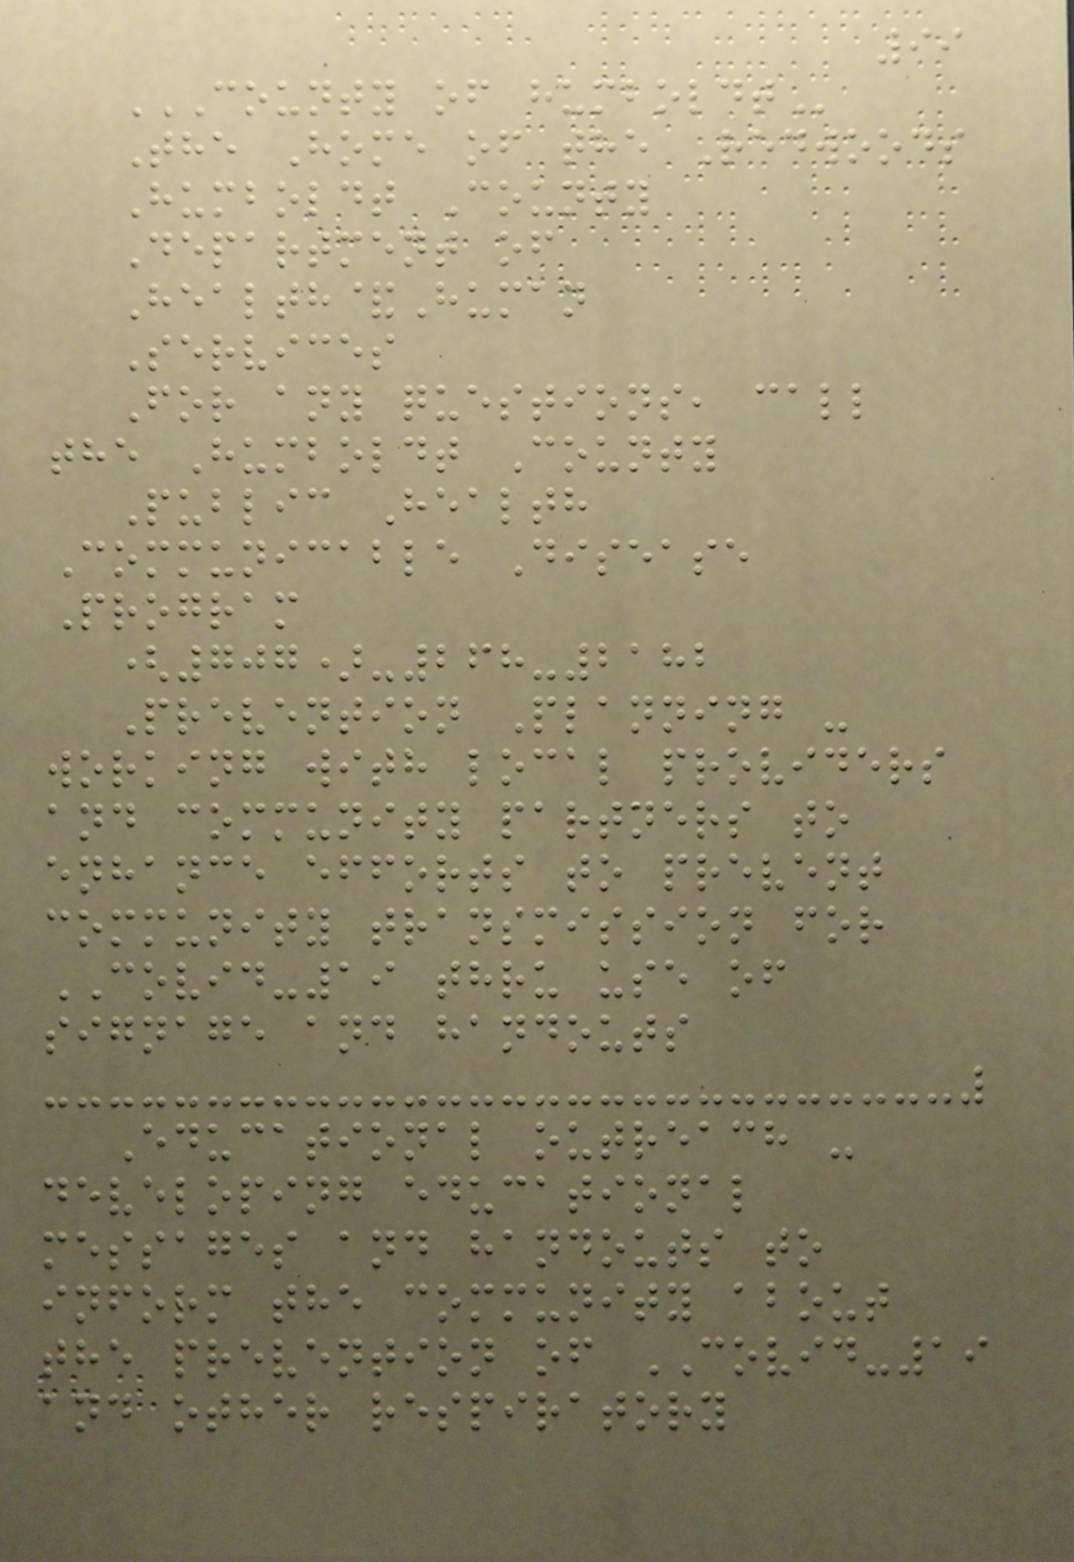99
COUNTY OF HUMBOLDT
The Home of the Redwoods
Humboldt County
Department of
Health&Human
Services
For any questions, call
the Humboldt County
Public Health
Communicable Disease
Program
(707)-268-2182
Prevention Planning -
working with local providers
and community partners to
enhance efforts to prevent
community transmission for
COVID-19 thru use of
signage and handouts
Educational outreach -
developing educational
messages and handouts to
inform the community about
the prevention of COVID-19
and other respiratory
